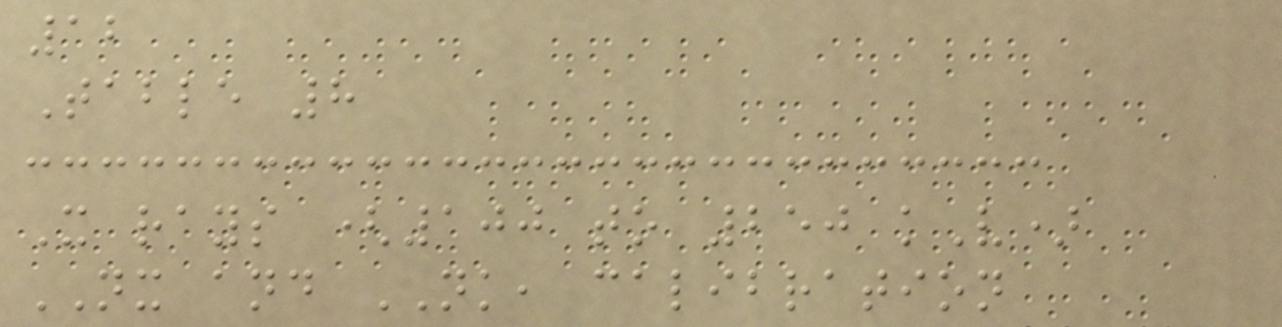12
Table 8
X rays (100 to 250 kV)
NX and NK, calibration
